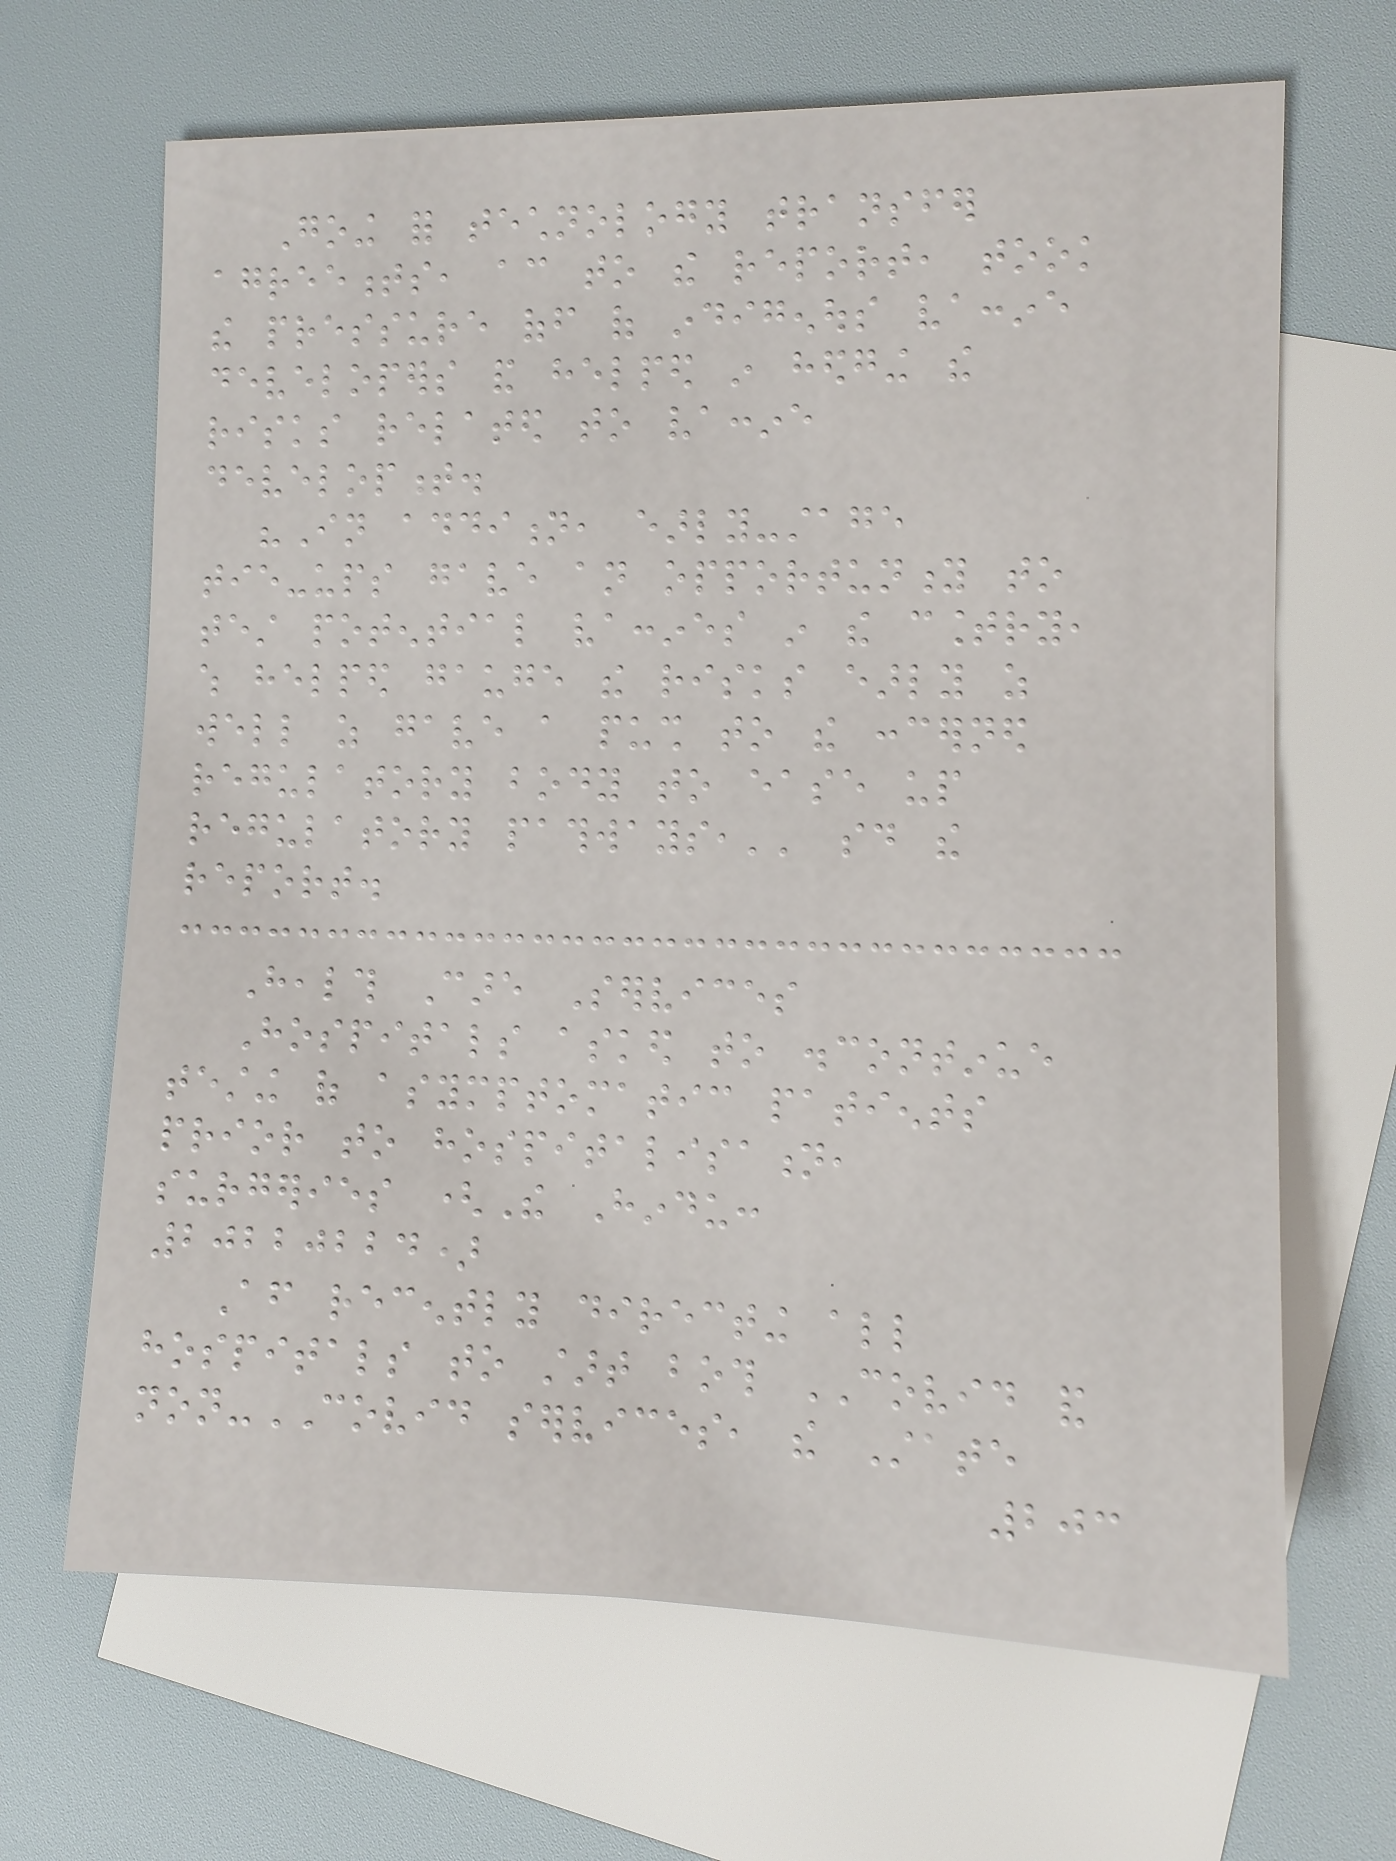Going for technology transfer
agreements, according to the report, took
the pressure off of indigenous vaccine
developers and helped in hedging the
risks related to vaccine
development.
"In addition, early-stage
tie-ups gave an opportunity to
test potential vaccines in the country,
which helped gauge the risks early as
well as gave a push to the concerned
regulatory body to ease up
regulatory pathways,'' said the
report.
Health Care Services
Hospitals asked to discontinue
testing of asymptomatic patients
prior to hospitalisation,
surgeries (The Hindu:
20220224)
After recently directing all
hospitals to start both COVID and
non-COVID services, the State
203
